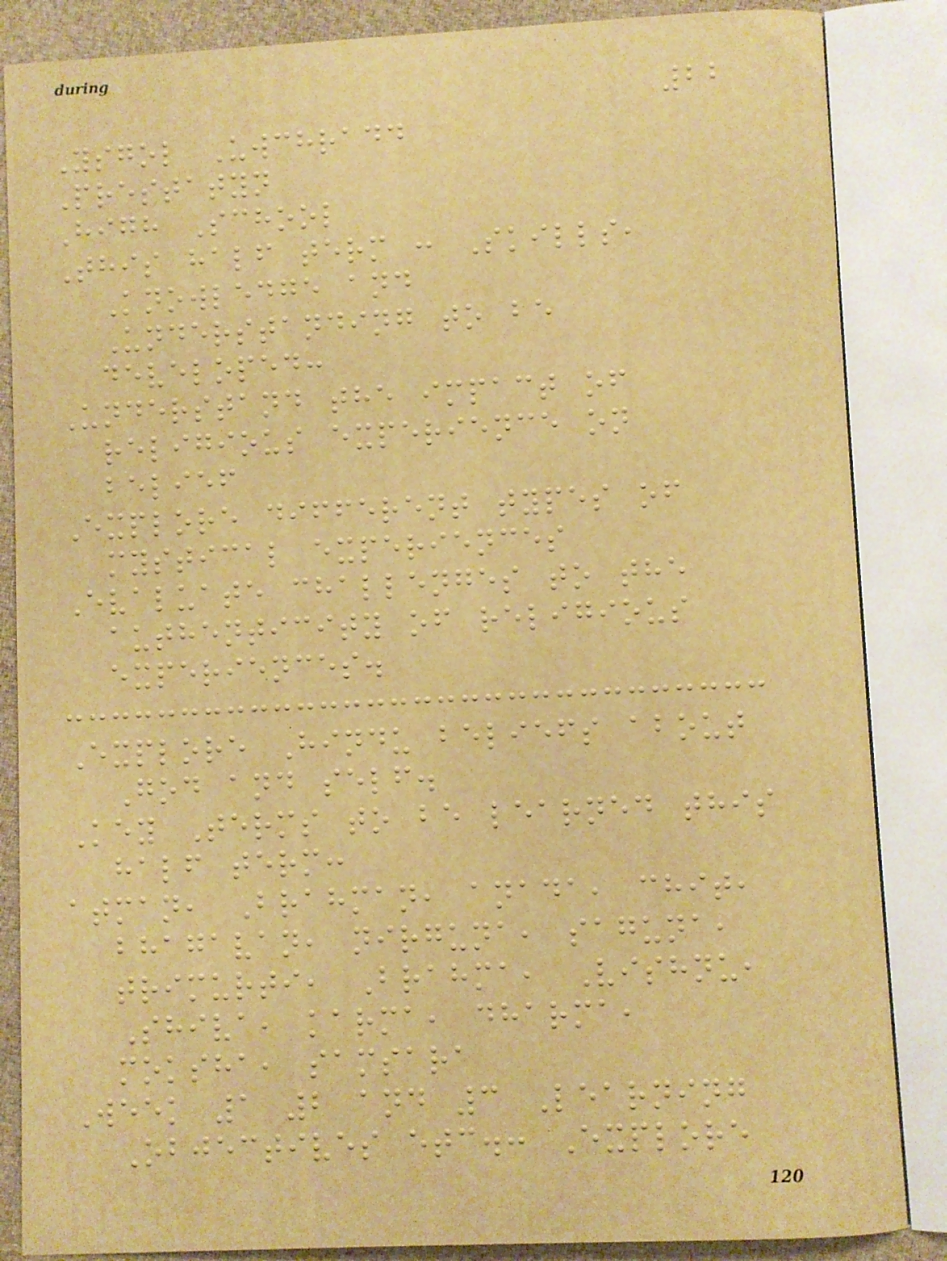22
Ysgol Uwchradd
Prestatyn
High School
This half term : Skills,
Knowledge and
Understanding to be
developed:
Understand the impact of
religious experience on
belief
Explore different types of
mystical experiences
Evaluate challenges to the
authenticity of religious
experiences.
Explore Hindu beliefs about
God and self.
Key Terms to be learned this
half term:
atman, Brahman, anada, chit,
bhagavan, nirguna, saguna,
trimurti, Brahma, Vishnu,
Shiva, karma, dharma,
moksha, samsara
Week 1 2 and 3 Learning
Objectives etc.: Explore
